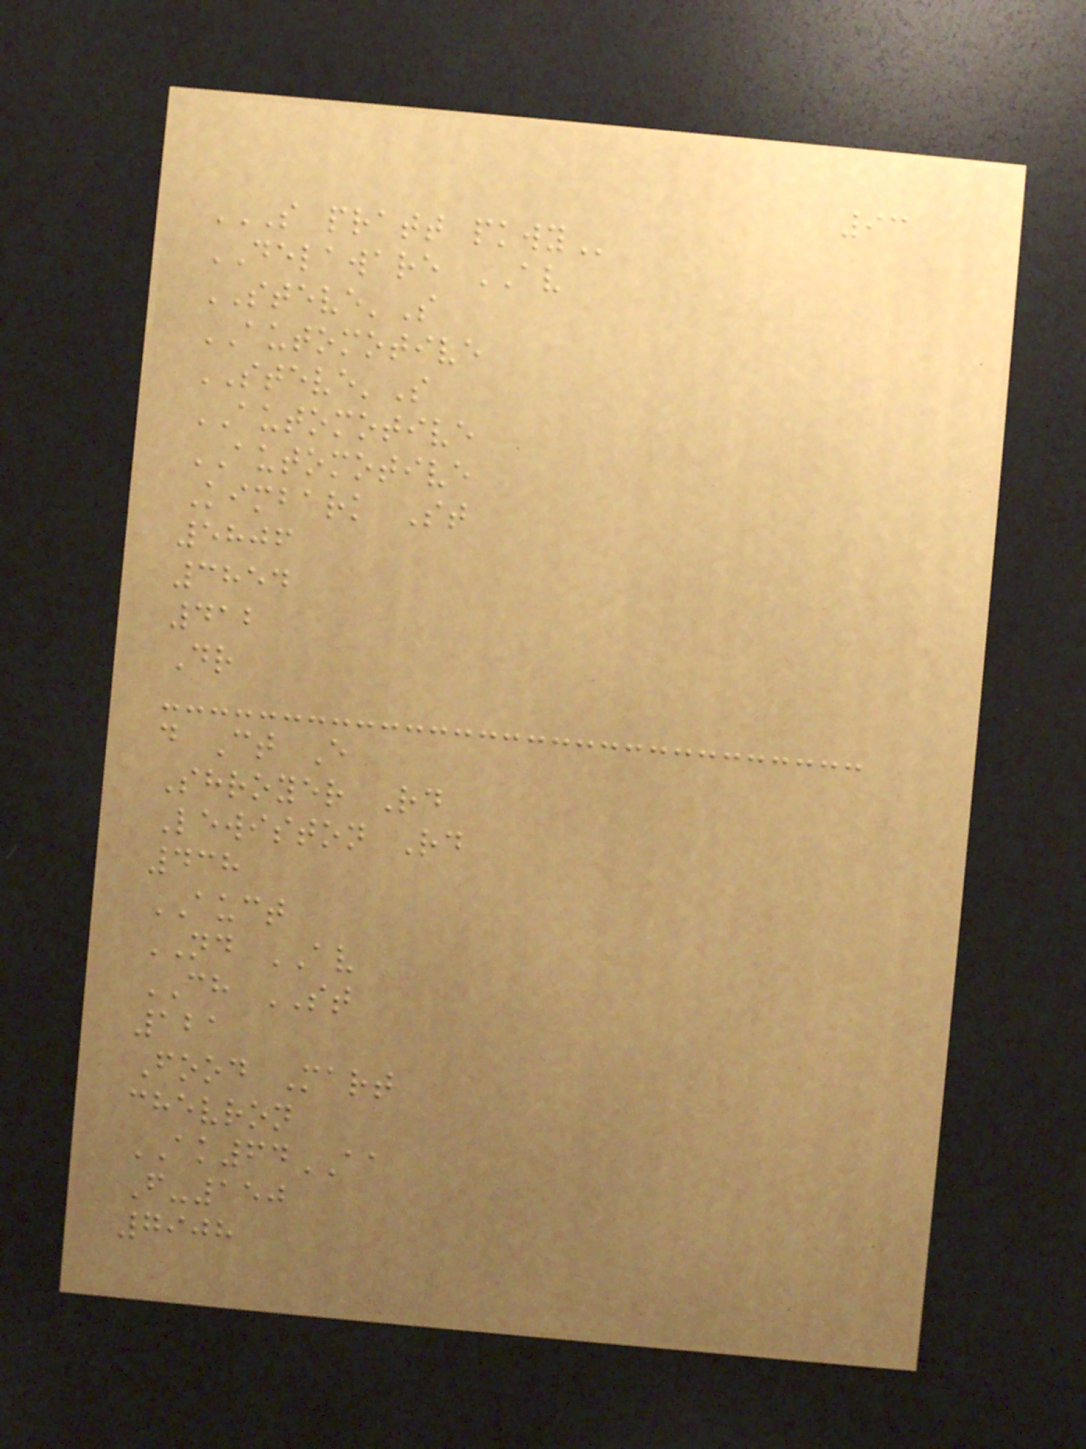93
S PRATT PKWY
DELAWARE AV
STEVE'S
AUTOMOTIVE
STEVE'S
AUTOMOTIVE
AUTOMOTIVE
Kimbark St
5806
3854
412
Dr
d Ct E
Shroyer Rd
Lewiston Rd
438
AUCT
ND AV
CH ST
121
Food Mart
chevron
AK64AA
F-150
7908
